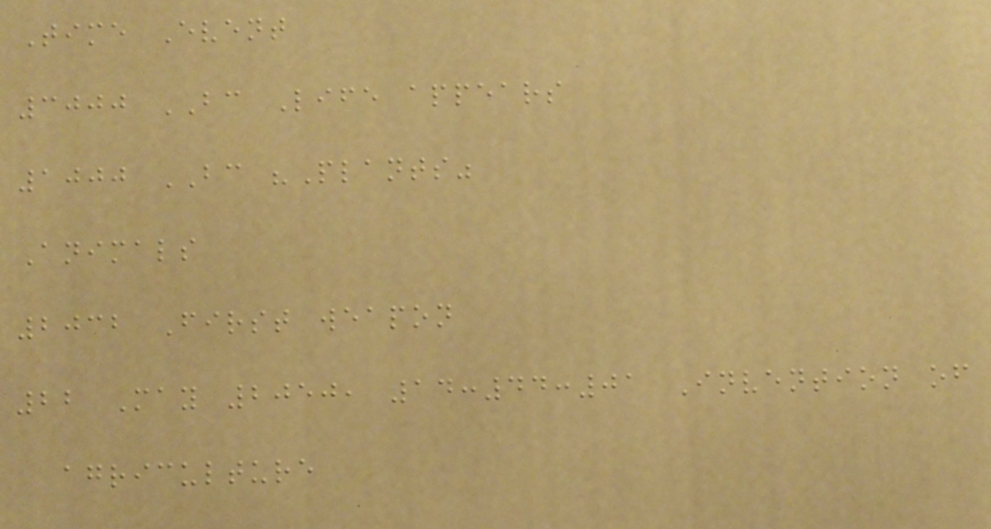Time Event
3000 BC Life appears
1000 BC "Plants"
Animals
2032 First weapon
22 May 2050, 14:44:01 Invention of
agriculture
